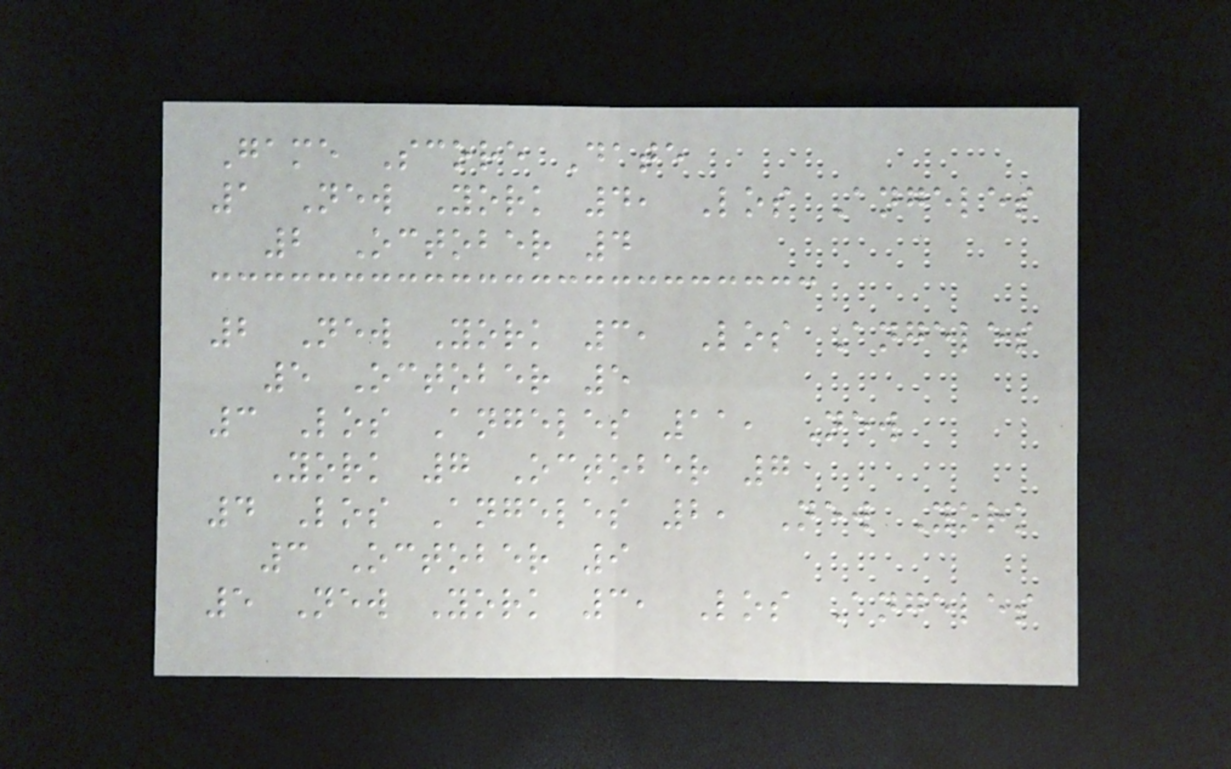Game Score Date
1 New York 4, Los Angeles
2 October 4
2 New York 3, Los Angeles
5 October 5
3 Los Angeles 11, New
York 7 October 7
4 Los Angeles 2, New York
3 October 9
5 New York 3, Los Angeles
